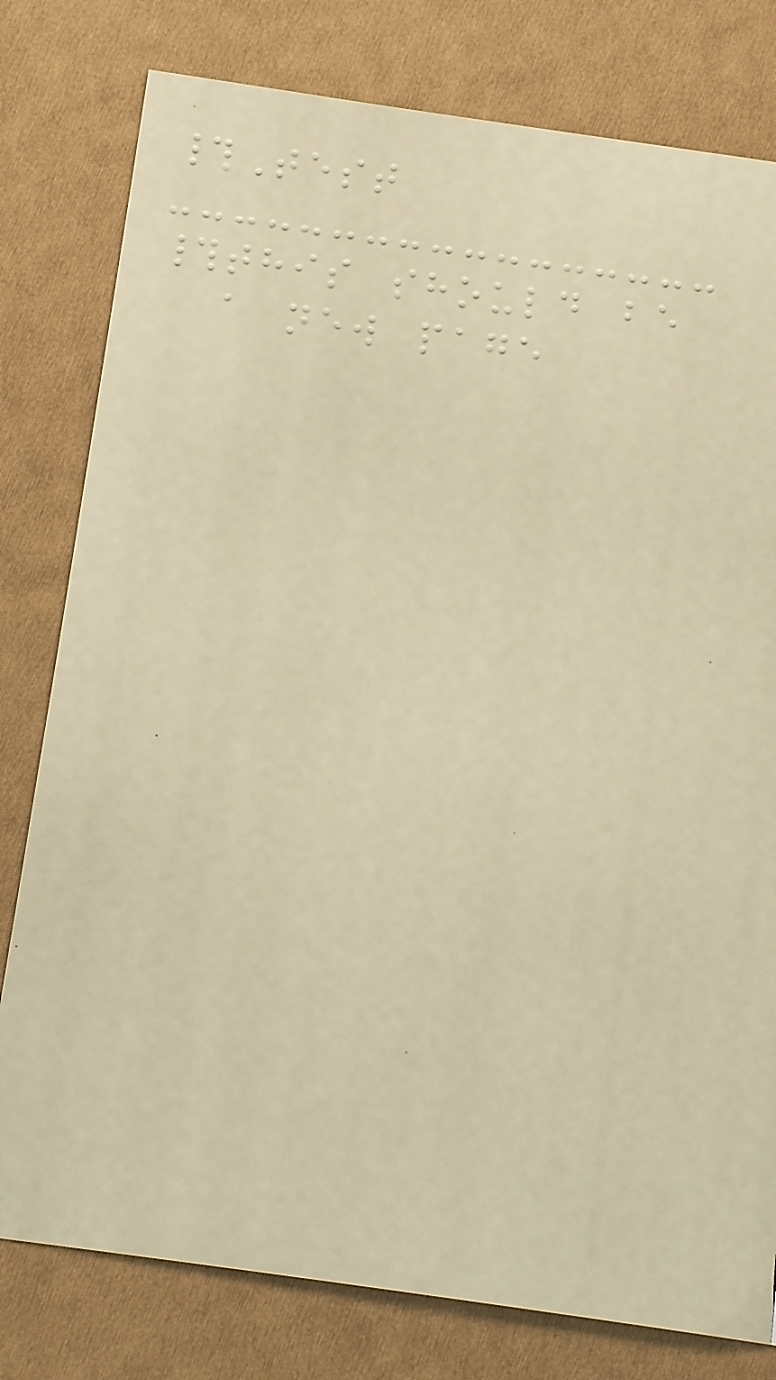#Test
#this should be
a new page
